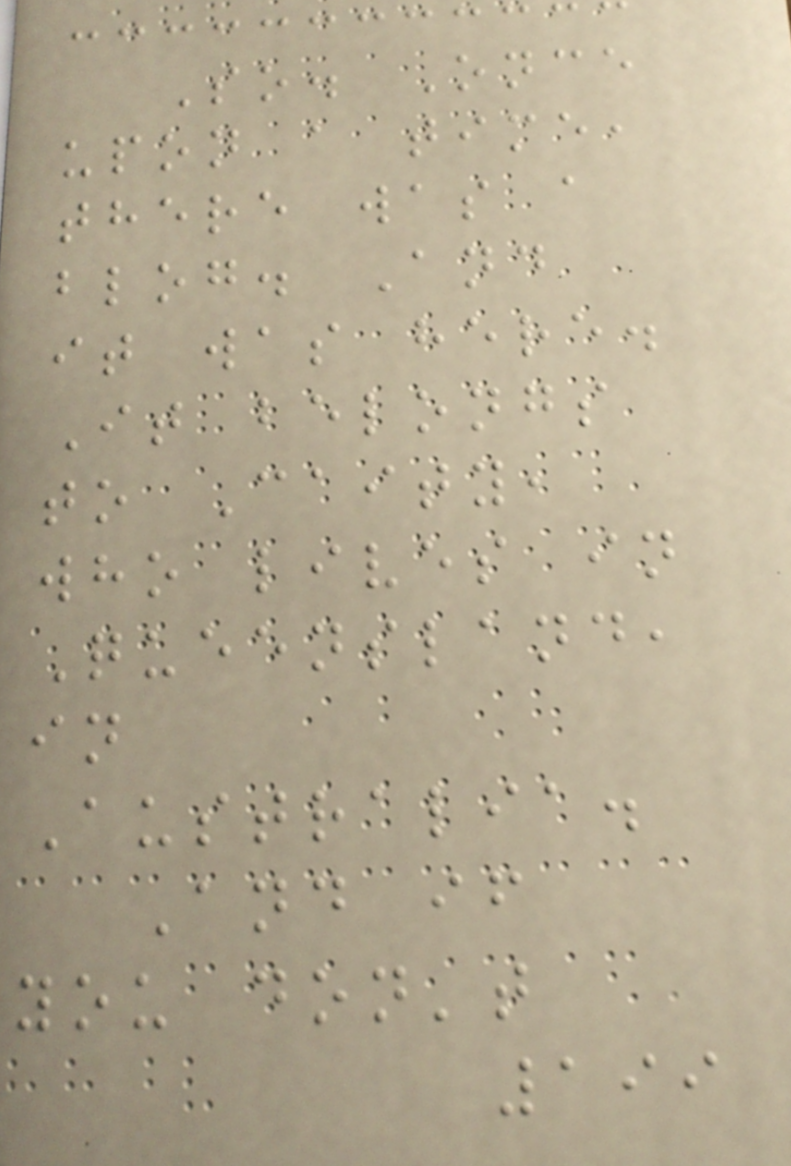So. Once
upon a time,
there was a
blog. And
it was here.
It belongs
to Caity,
who lives in
Queensland,
in
Australia.
And if
you don't
199
